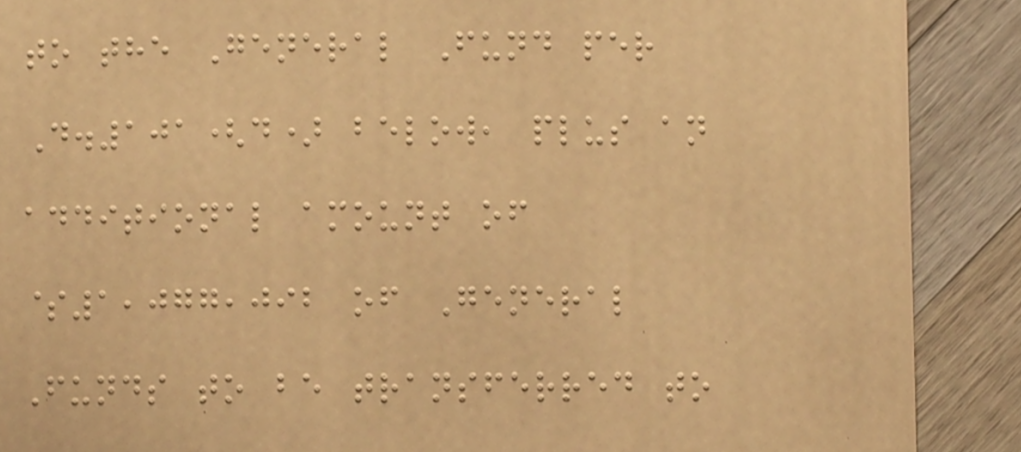to the General Fund per
D.101(d) below, plus an
additional amount of
$1,077,092 of General
Funds to be transferred to
